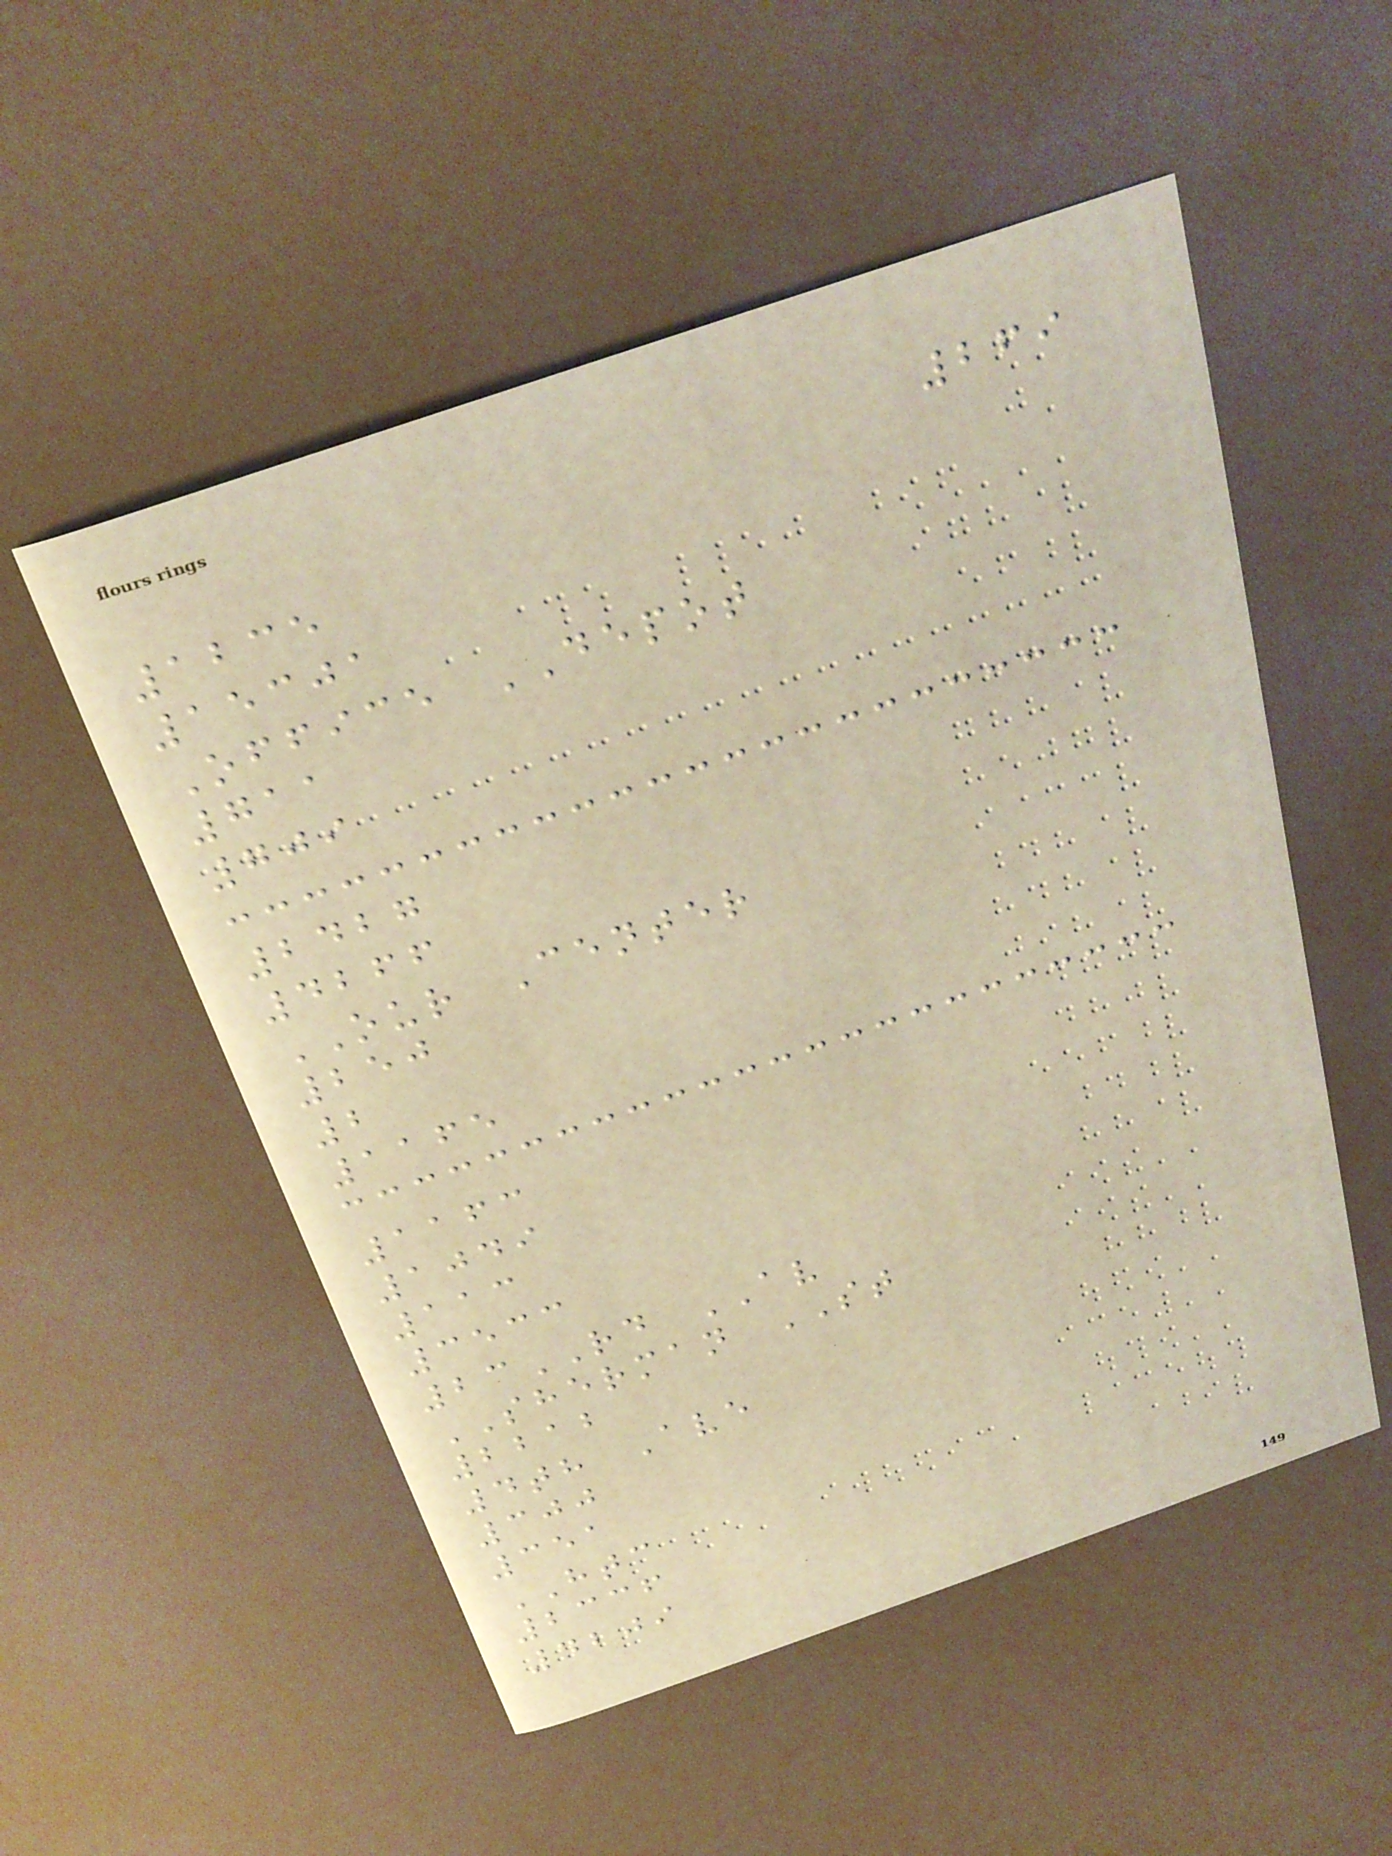269
1235
15301
Office DEPOT
711
709
2427
4266
OUR Center
250
2
1165
1163
1049
113
3533
23RD AV
SHERMAN ST
2212
4th Ave
300
351
HTC
2336
4209
